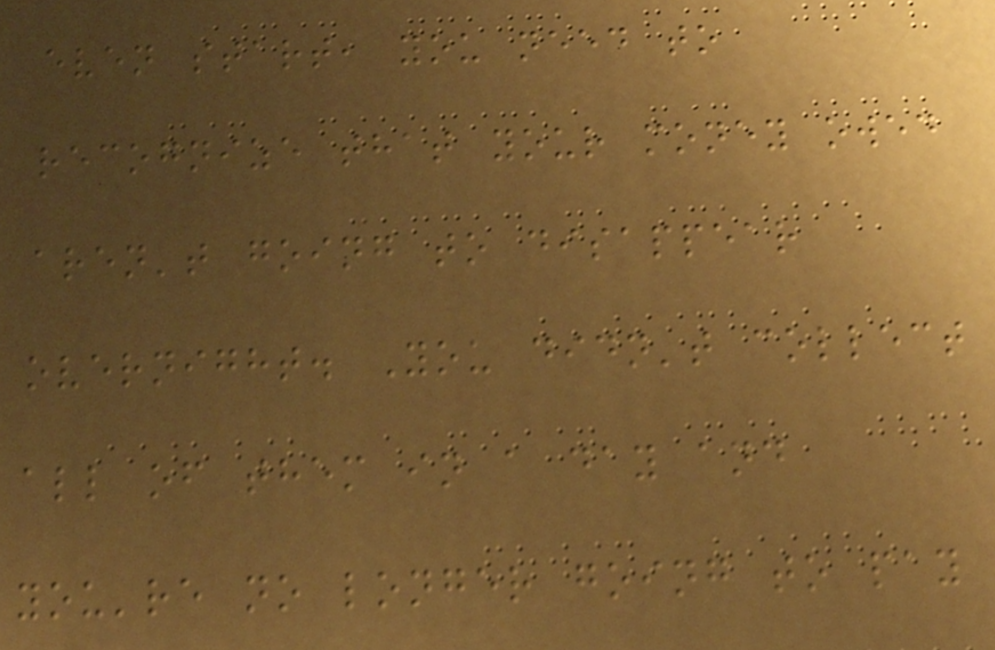even start, you need to
recognize that your money owed
aren't going to disappear
overnight. You didn't collect
all of them in a day and
you're no longer going to pay
